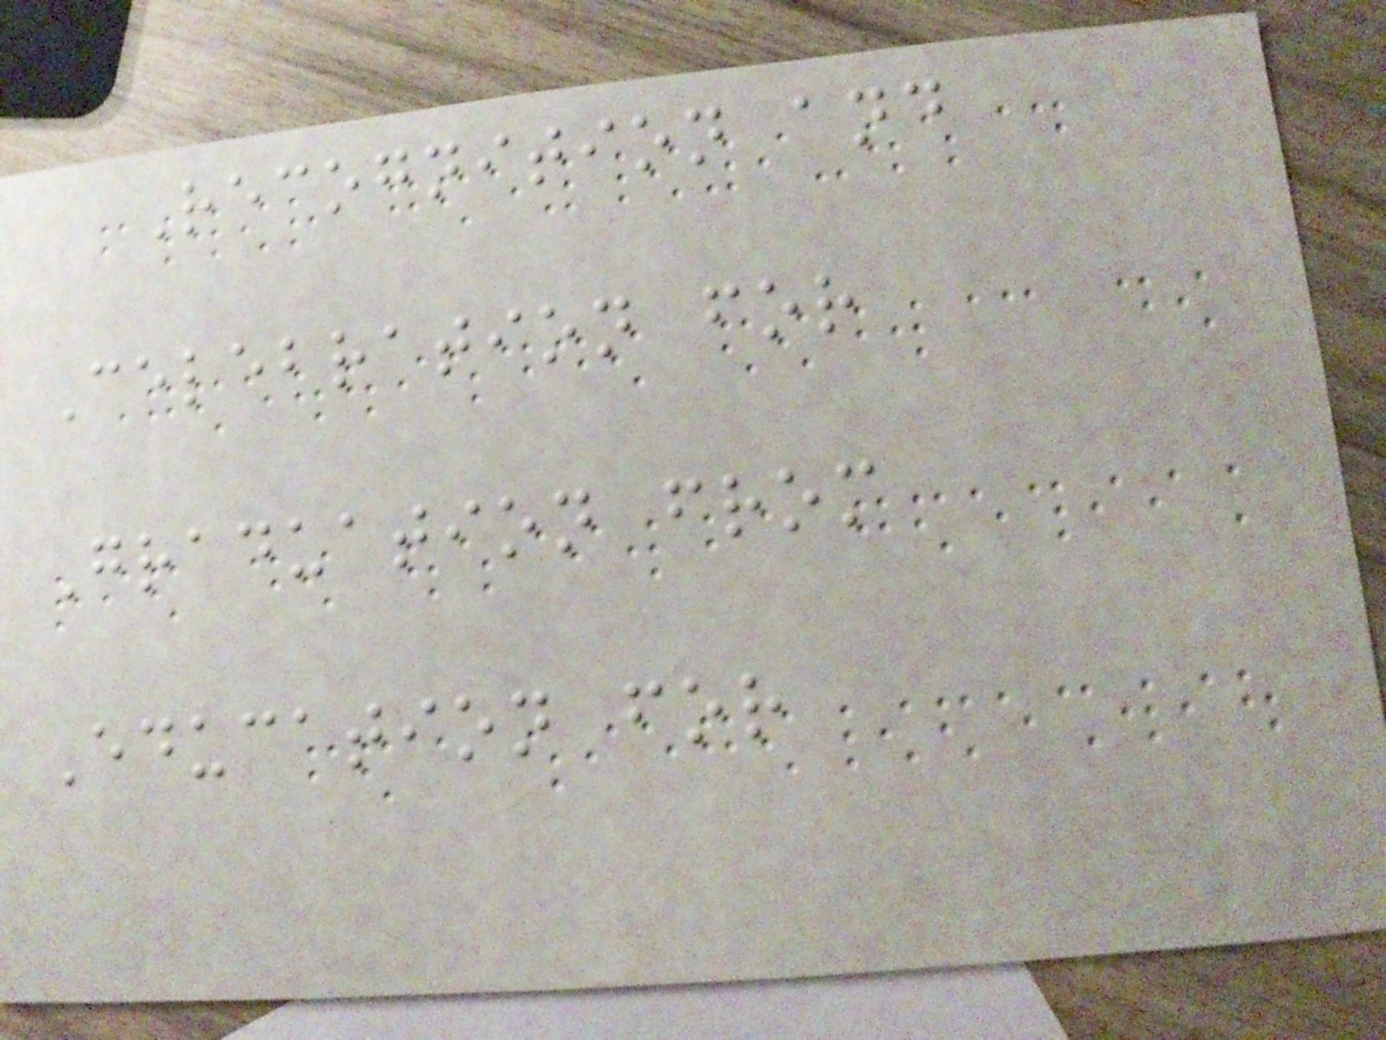Recognition and
Celebration for
Graduation from
Education for
